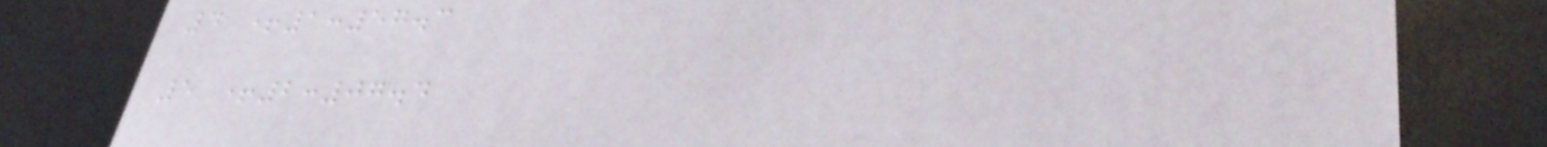4 +1:57.3
5 +2:07.4
